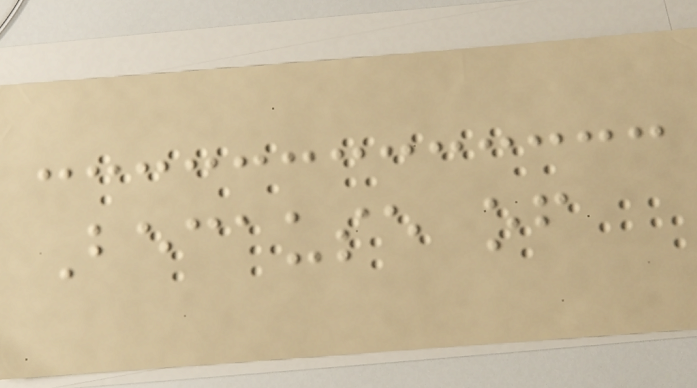Because of
